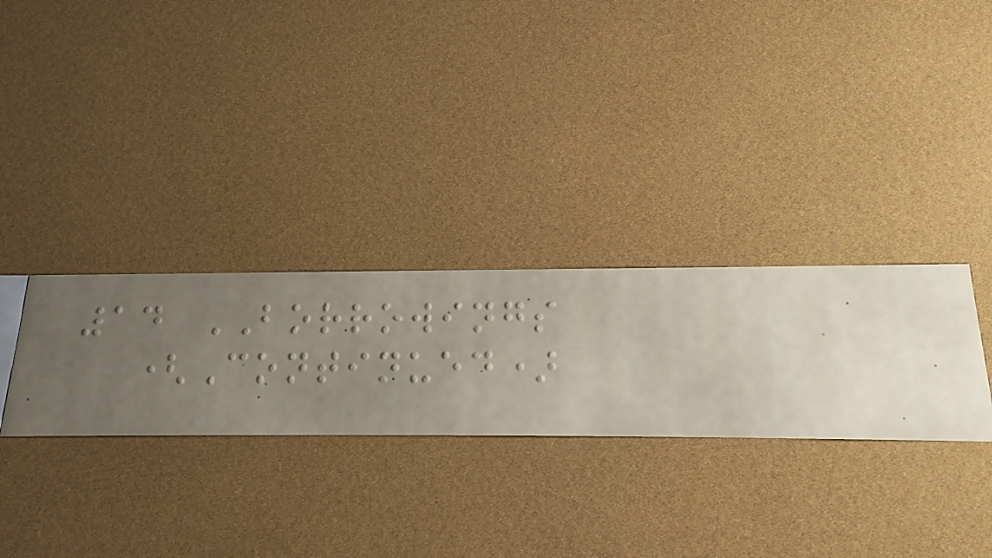14 BORROWINGS
(Continued)
